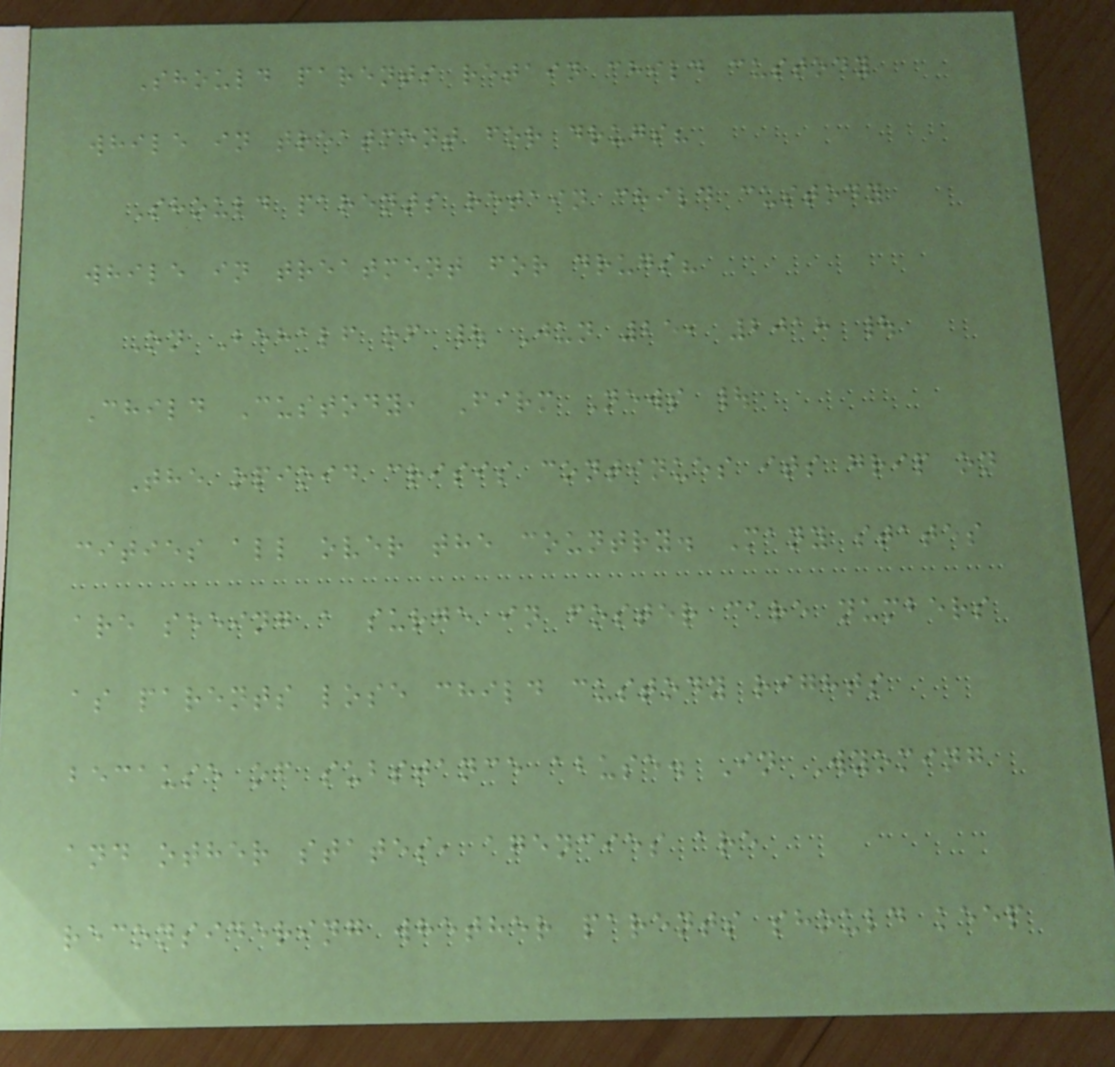Should parents retain child custody
while in treatment for drugs?
Should parents retain child custody
while in treatment for drugs?
On Behalf of | Jun 25, 2018 |
Child Custody, Firm News |
The opioid crisis continues its grip on
cities all over the country. Many states
are seeing a surge in foster care numbers
as parents lose child custody rights
because of substance abuse. In Wyoming
and other states, agencies are
reconsidering whether parents should keep
